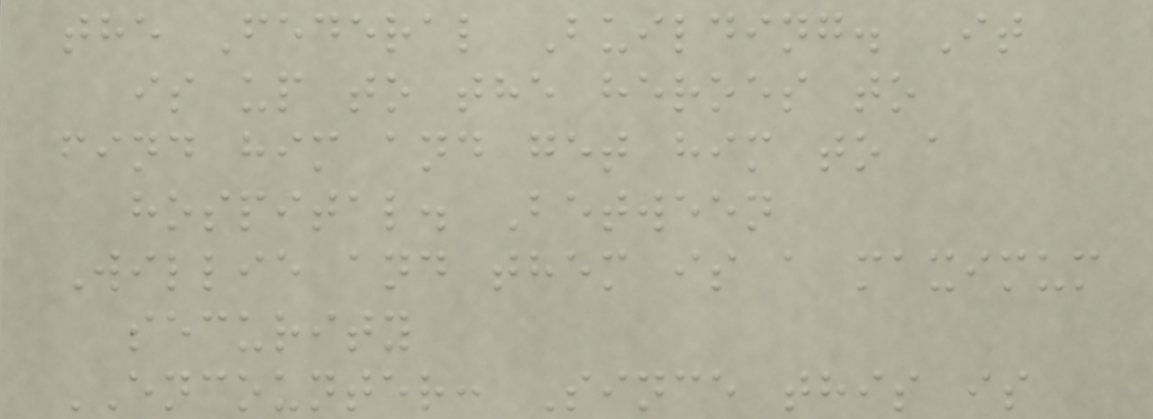the Federal Building. It
is up to the heroes to
find him and get him to a
hospital. Between
Willie and them is a maximum
security
ENCOUNTER: Since this is
